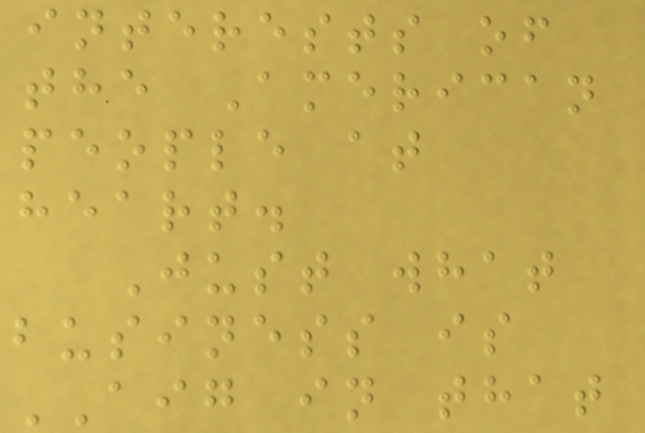interests of
the American
people at
heart.
Just what
business is
AIG in that
